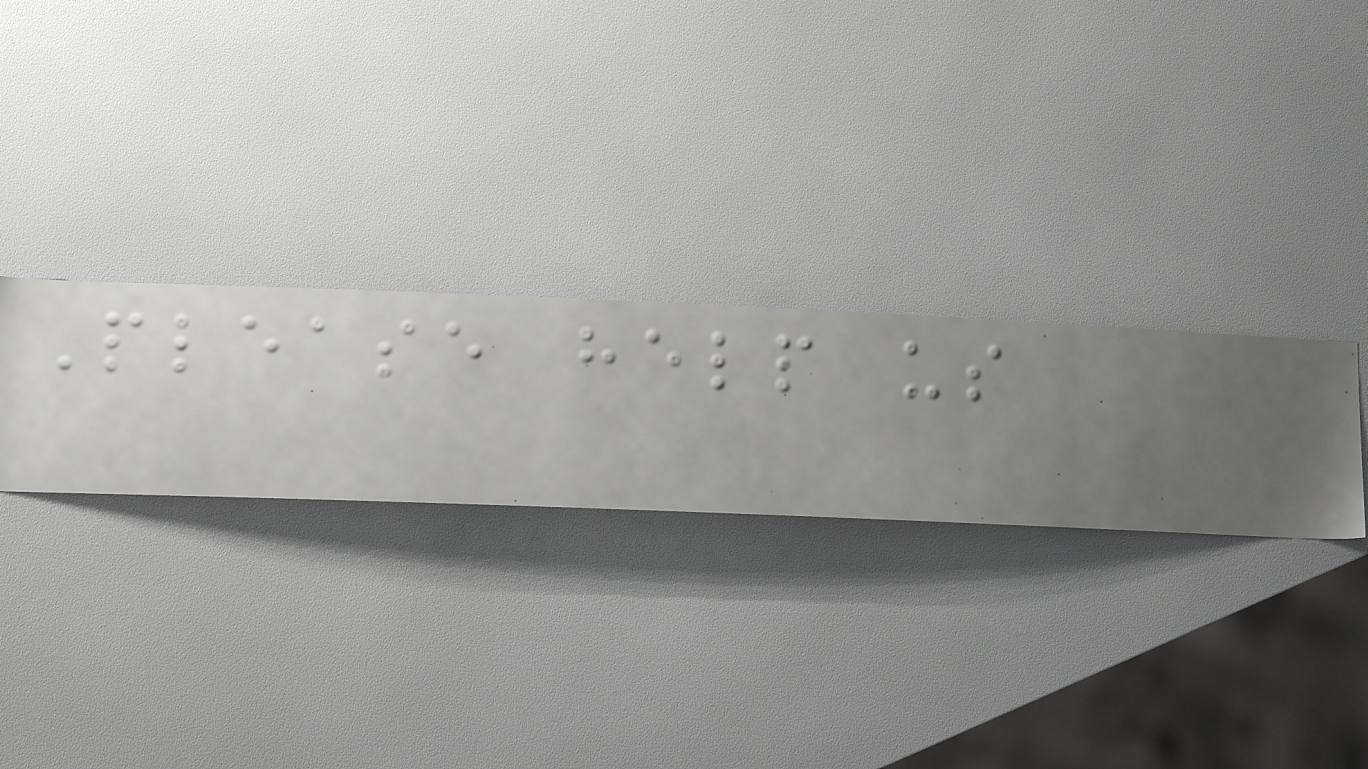Please help us
